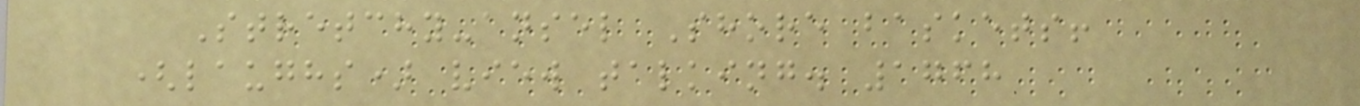Stretchy-ansel Shore baskets!
(laughs) view talking. 1768
